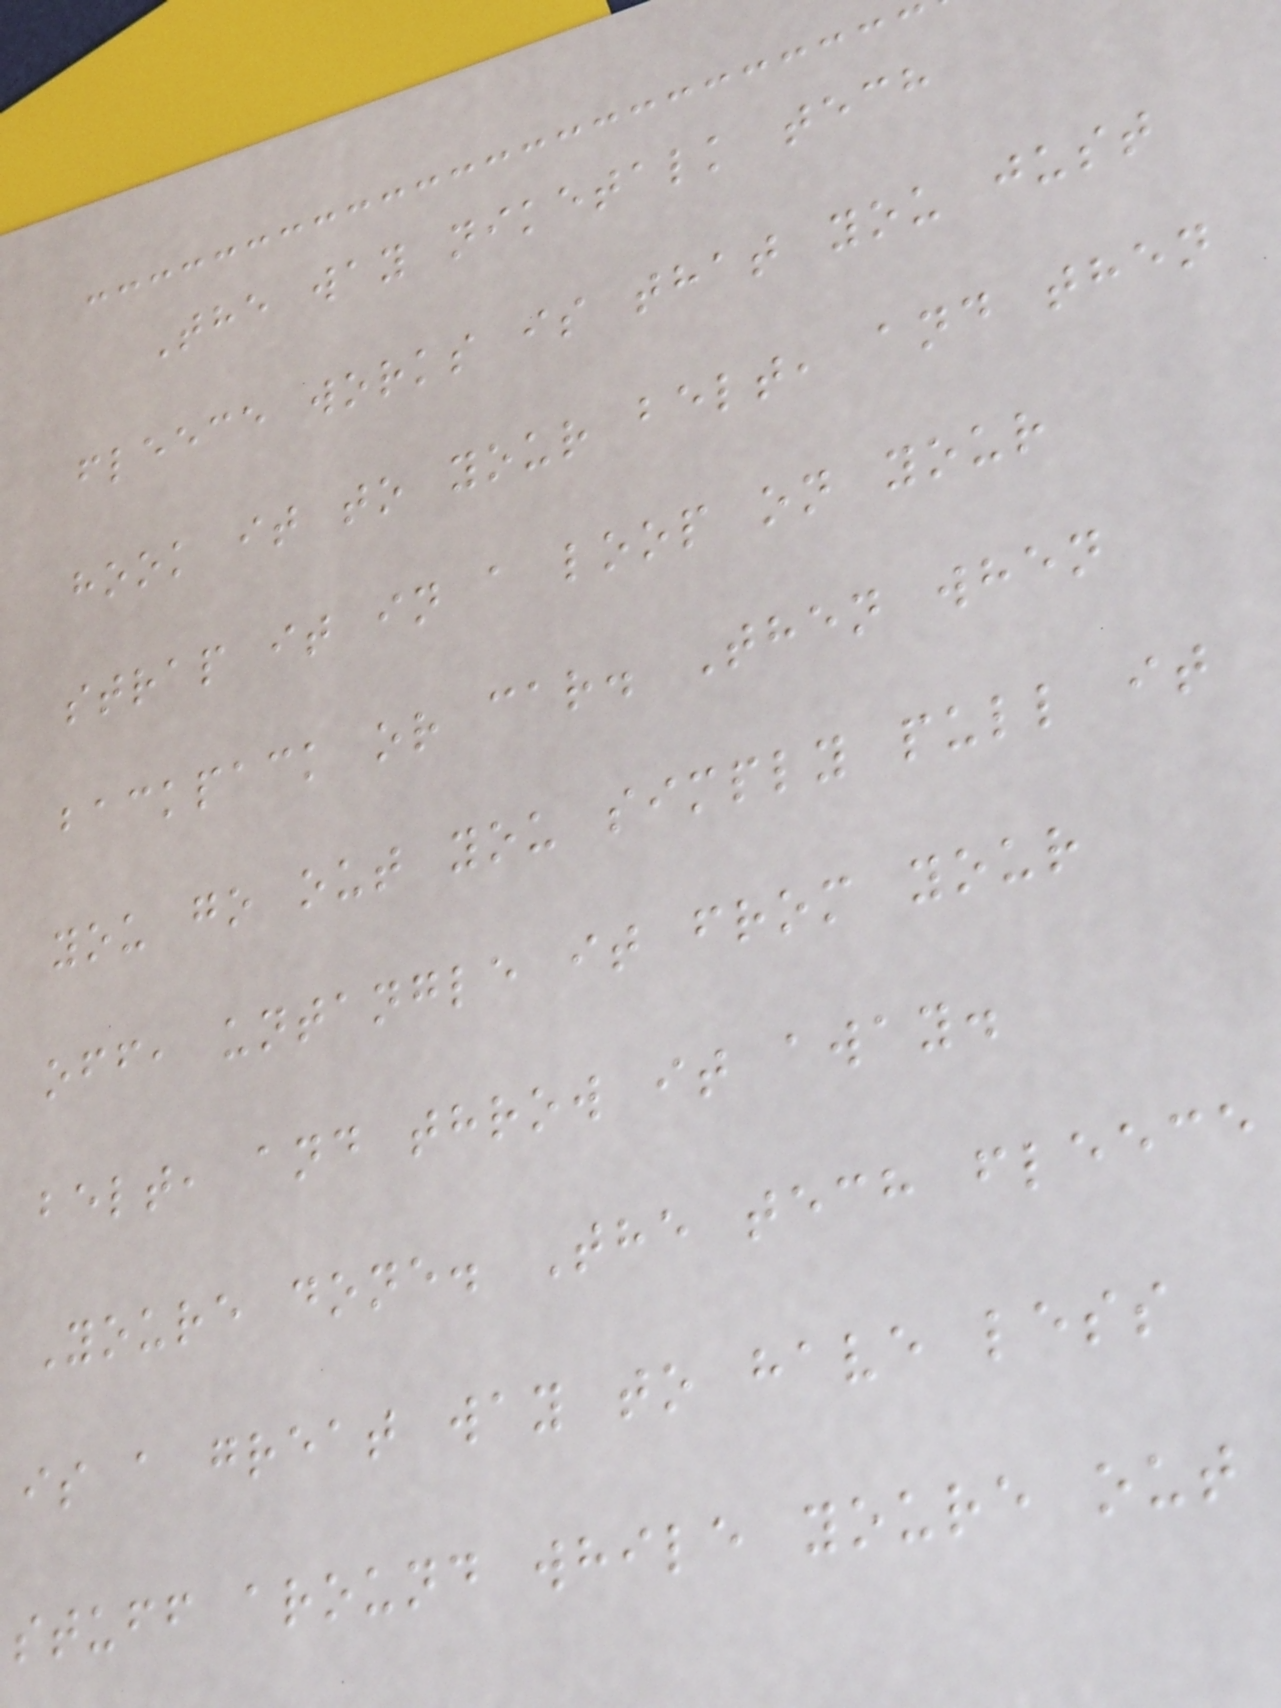The way niketalk tech
fleece works is that you just
hook it to your belt, and then
strap it in a loop on your
backpack or car. Then when
you go out you simply pull it
off, untangle it from your
belt, and throw it away.
Youre done. The tech fleece
is a great way to have less
stuff around while youre out
